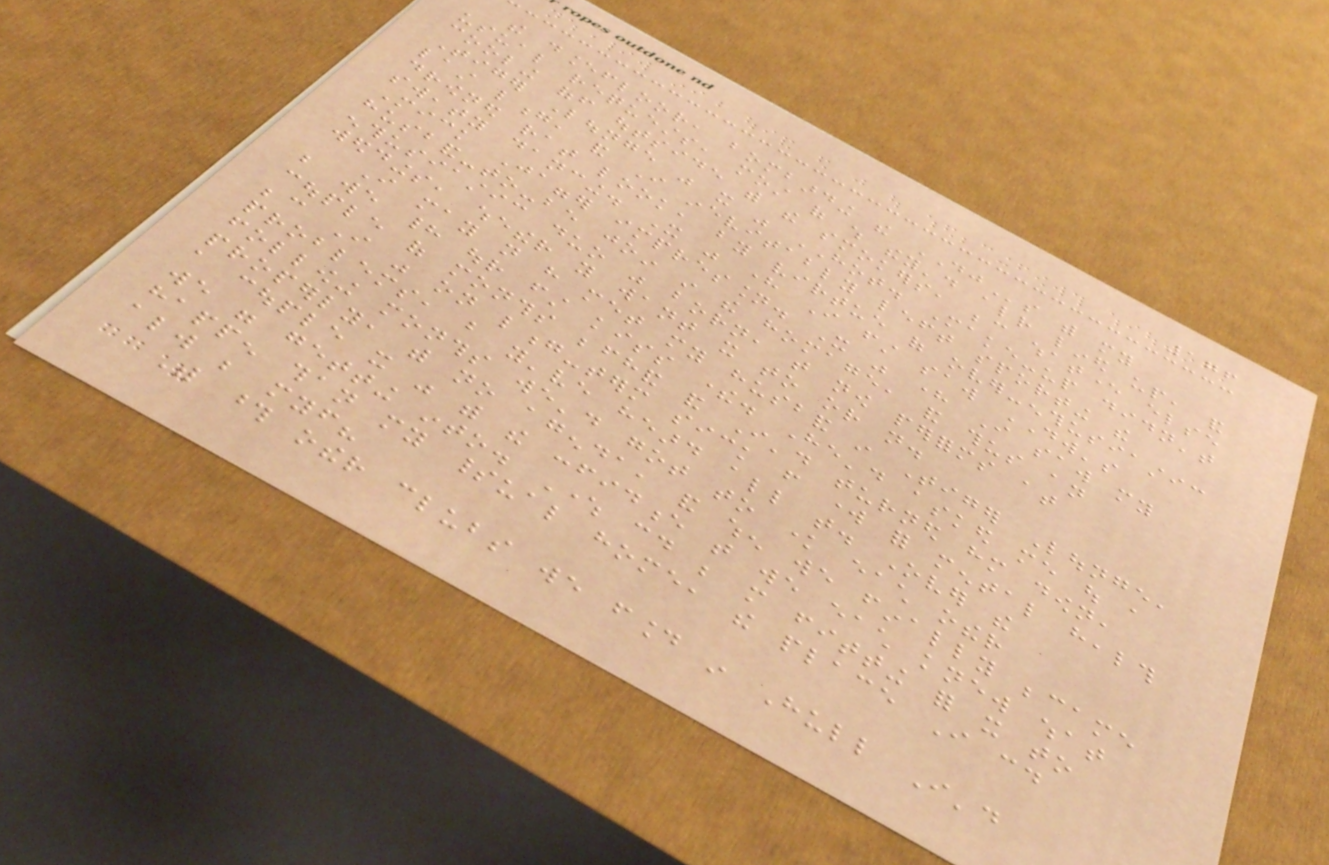176
the dancefloor, bombarding the DJs with my
usual requests, most of which they'd already lined up, and
cooling off outside with the smokers, because whatever else
Tiger Lounge was it was HOT. Make-up didn't
last long, and I inevitably left sporting the
drowned rat look, by virtue of over-enthusiastic
sweaty dancing. It was here I first saw DW's
Mick Jagger impression. It was here I saw my
husband-to-be join in the homage, and thus an
enthusiastic duo was born, that now performs at
weddings, whether you want it to or not.
I may not have met my husband in Tiger Lounge,
but we had our first kiss there. He'd asked me out a
couple of months beforehand and I'd turned him down,
because I was on long-term sick from work for mental health
problems, but you've heard all that. Over the
following months we'd got to know each other
properly, with no agenda, and when we finally became
a couple it was with the confidence that we each knew what
we were getting into. Where could be more fitting for it to
happen than my spiritual home, the place I could
always be myself?
With those other clubs we found in Hull I'd
